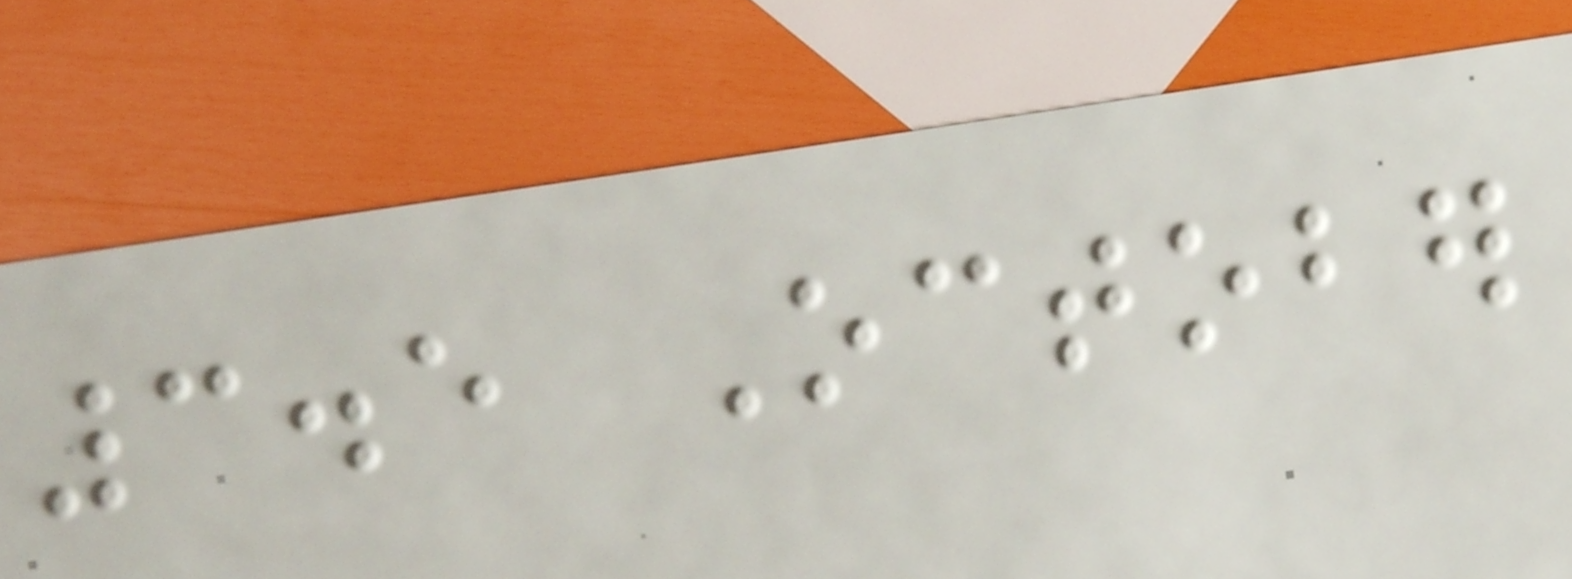3.5 October
